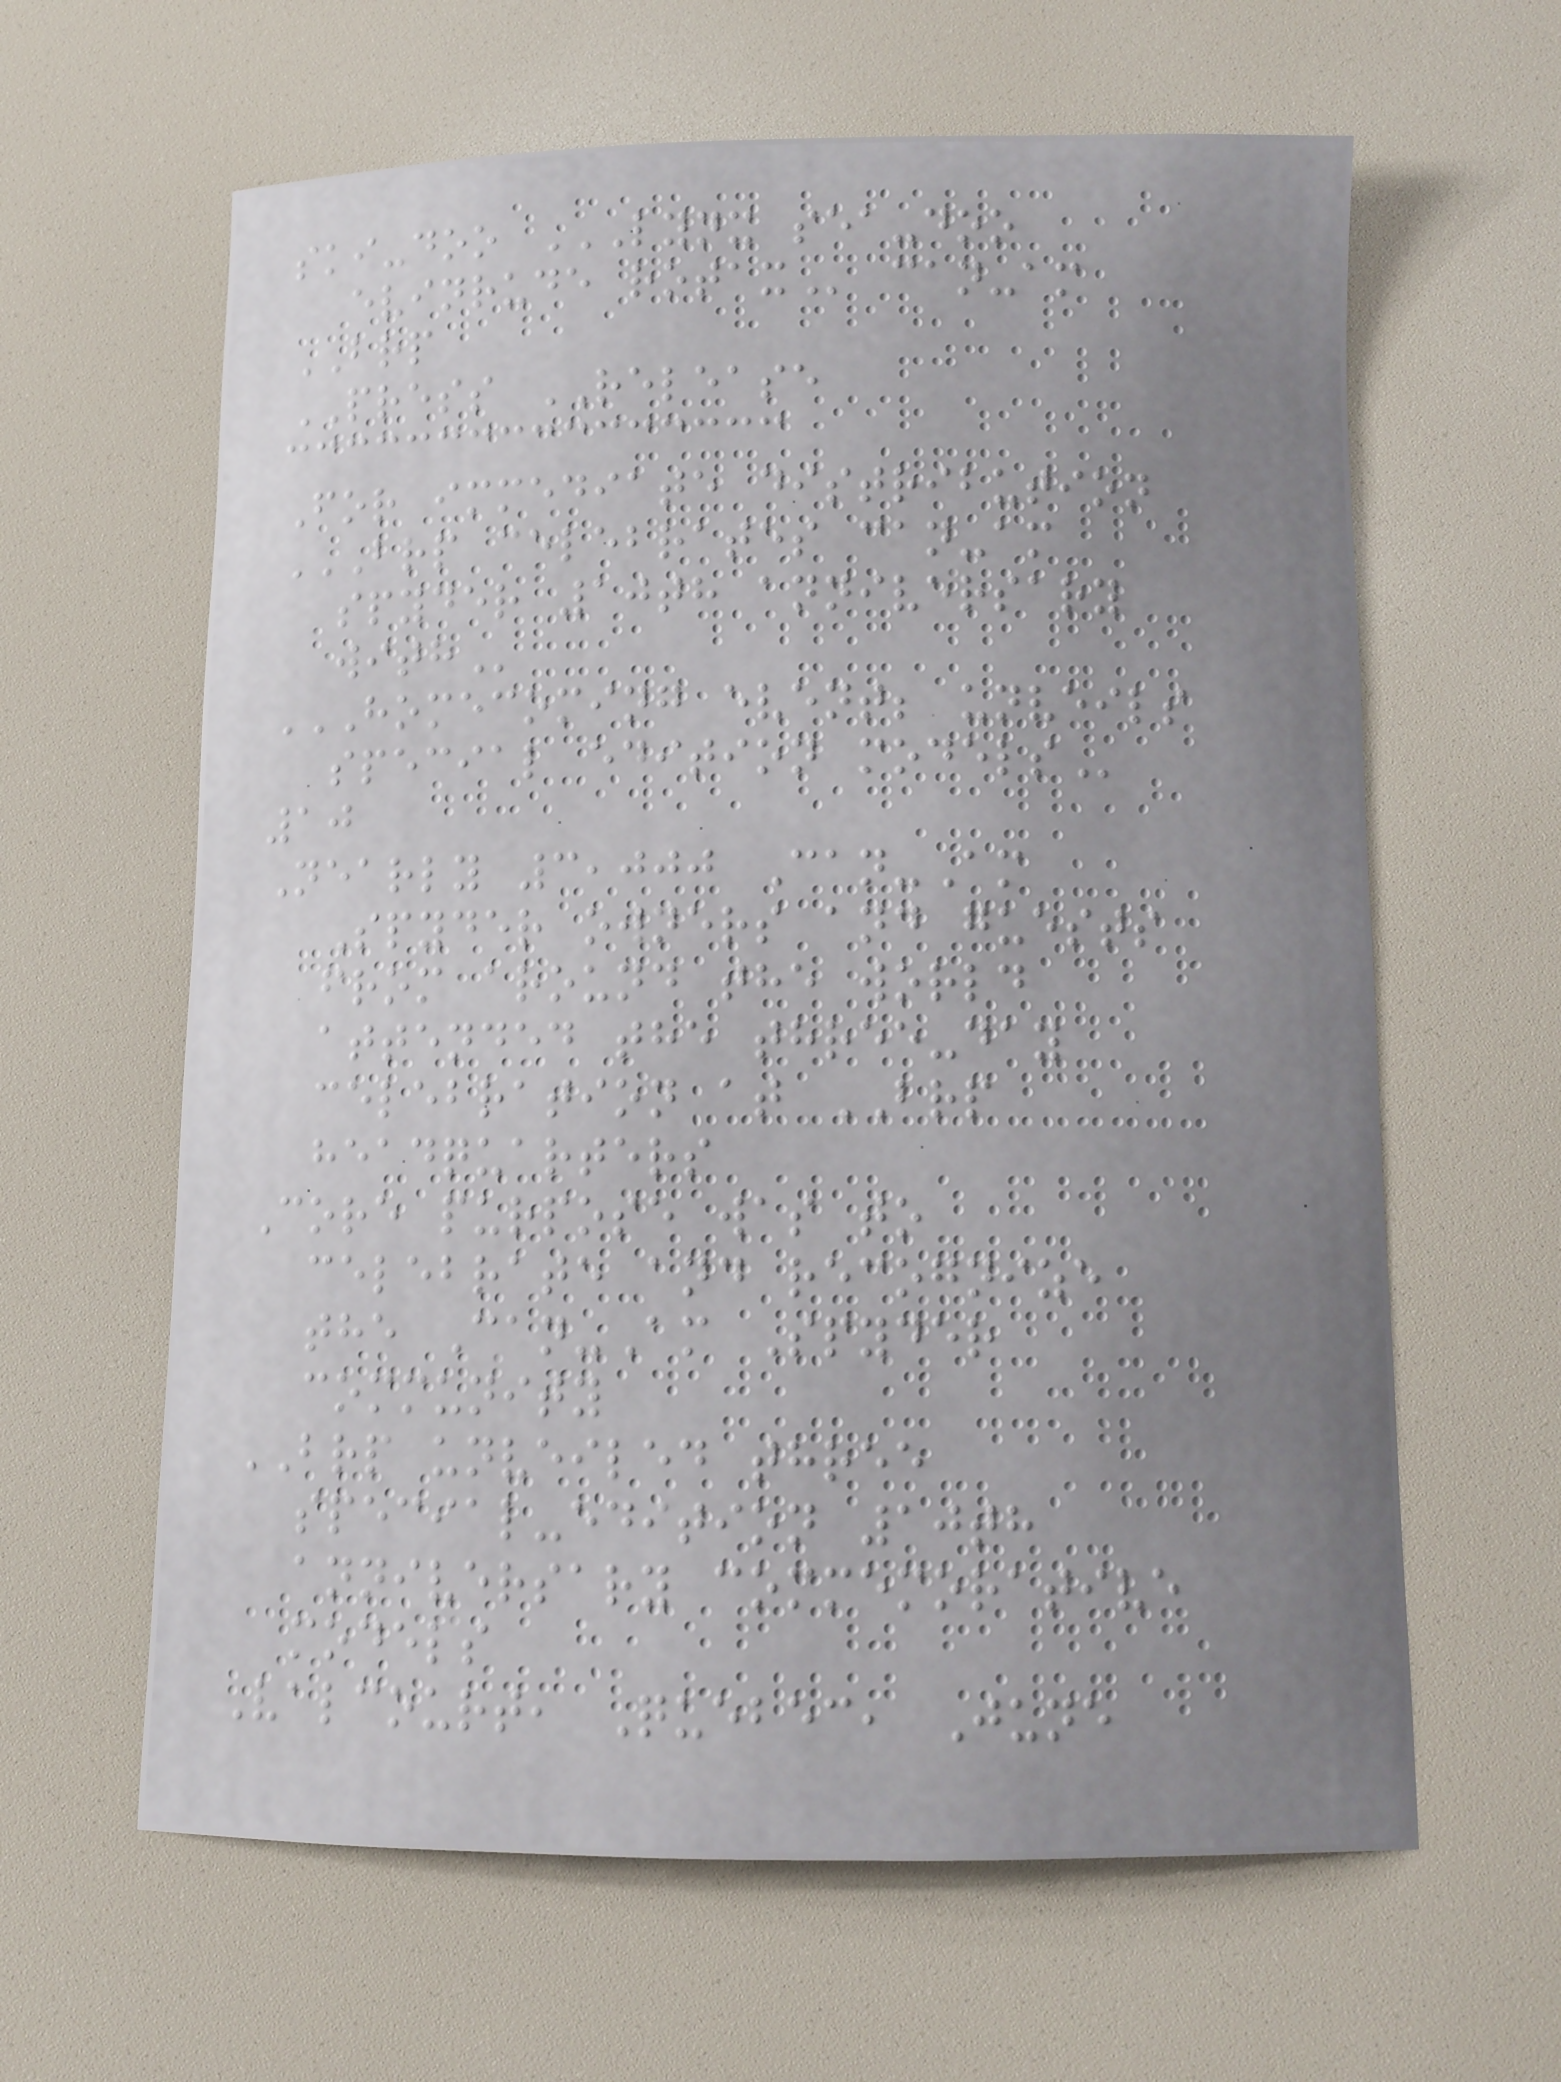ski-doo LYNX SEA-DOO
EVINRUDE ROTAX can-am
BRP
PRESS RELEASE
For immediate distribution
BRP CELEBRATES CAN-AM
SPYDER 10TH ANNIVERSARY
WITH
HOMECOMING EVENT; UNVEILS
SPECIAL EDITION MODELS
10
Nearly 3,000 Can-Am
Spyder owners and guests
from around the world
attended the three-day
celebration at BRP
headquarters
Core purpose was to
celebrate and recognize
the Can-Am Spyder
community
BRP unveiled three
special-edition 10th
anniversary commemorative
models
Valcourt, Quebec, June
